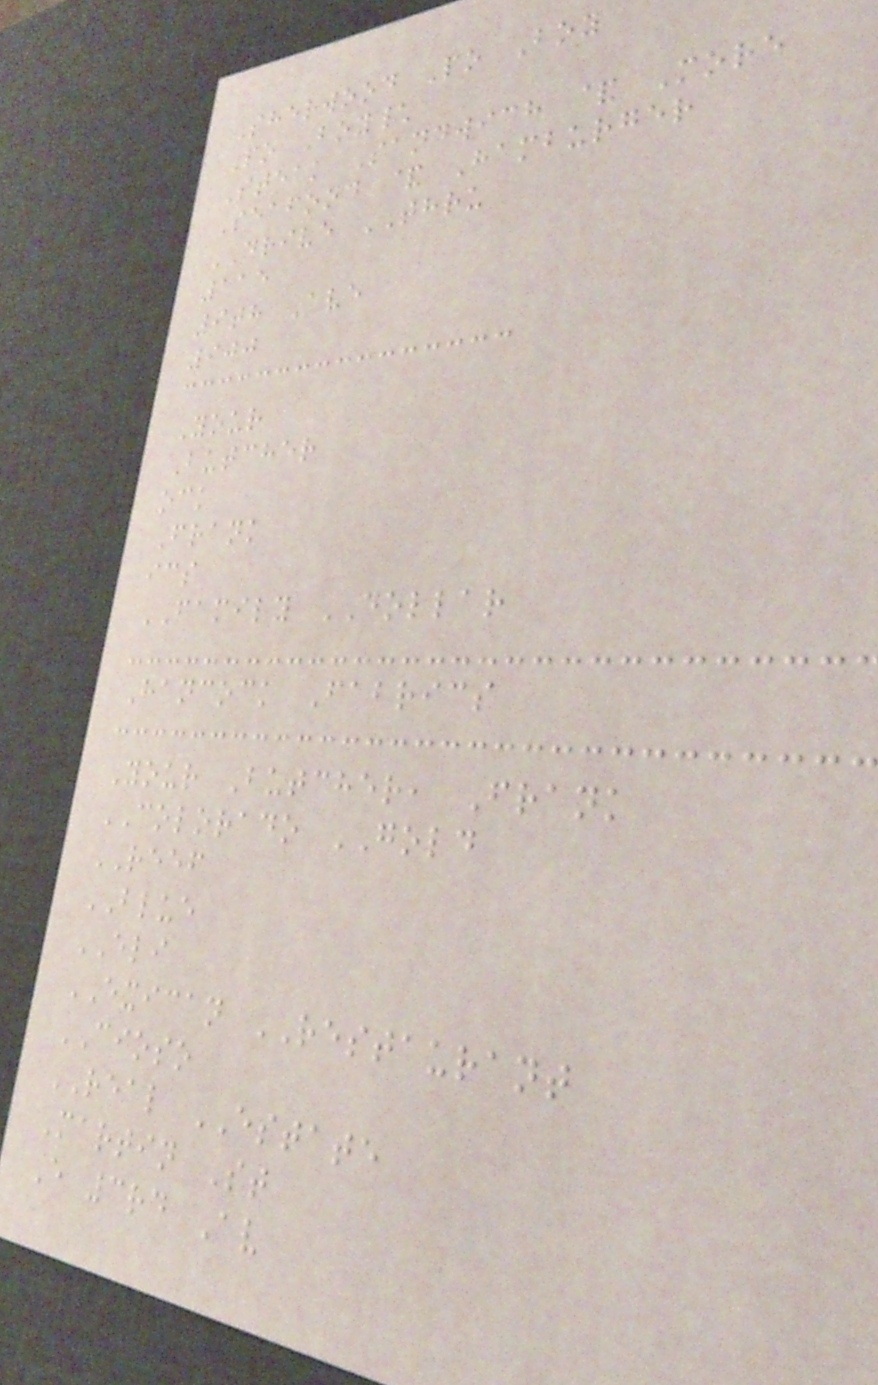Sherwood Po Boy
Po Boy\
Steak Sandwich & More
Seafood & Hamburger
DRIVE THRU
115
9th Ave
900
Your
Butcher
ock
Frank
ics
FAMILY DOLLAR
Hancock Fabrics
Your Butcher, Frank
COLORADO GOLD
REEF
BLUE
ELI
EXICAN RESTAURANT
CIOSO
REAL ESTATE
Martin St
E 3rd Av
